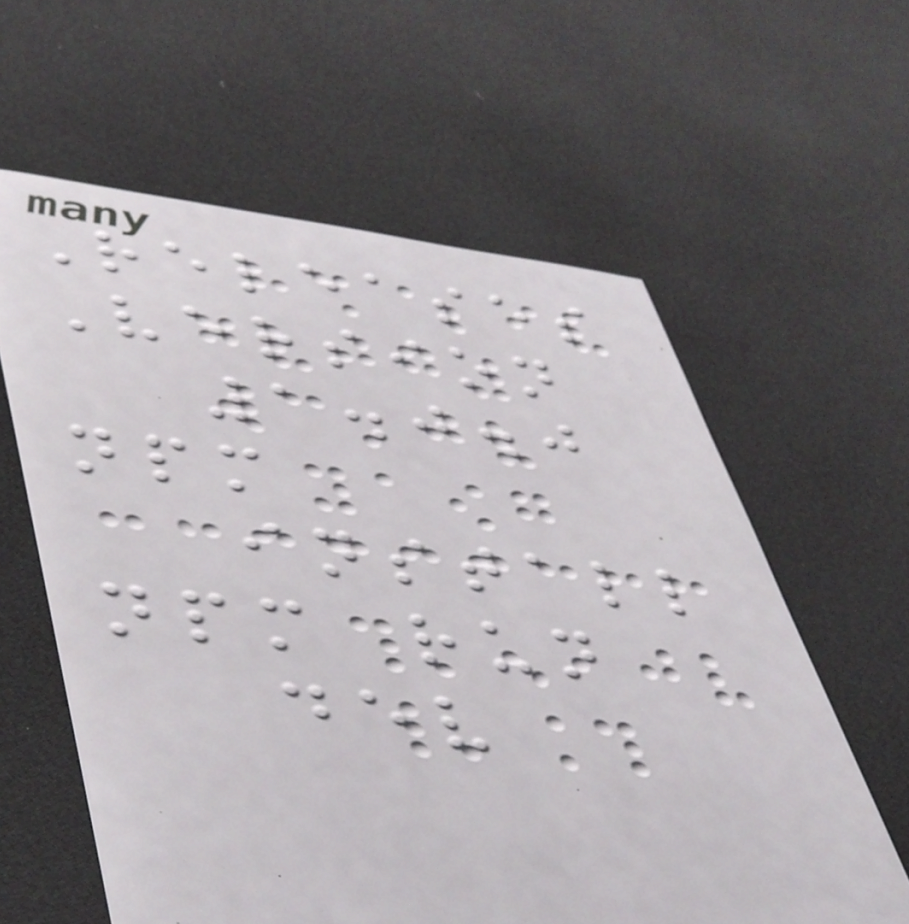Releases
Version
1.0.0
npm
install
npm run
dev
